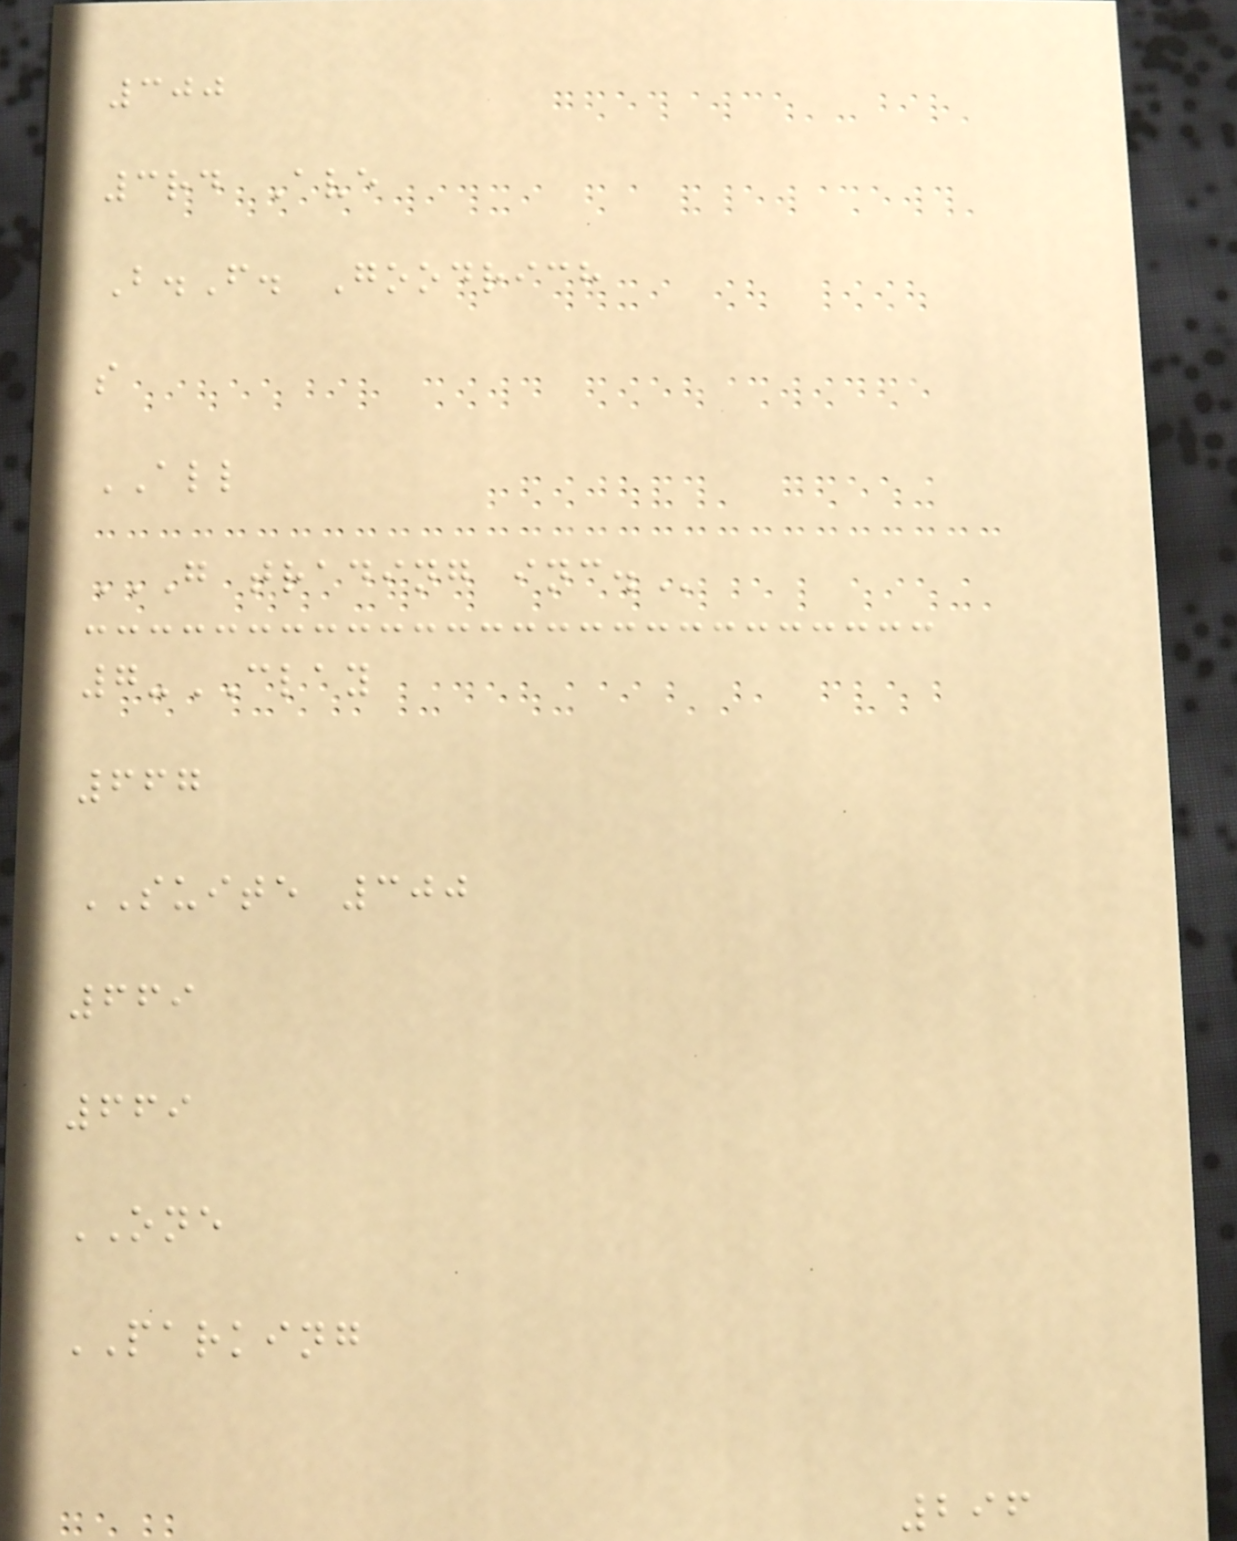300
3rd Ave
B.F. Goodrich
s
ALL
G TRADING INC.
7-CLAY
667
SUITE 300
669
669
ONE
PARKING
296
